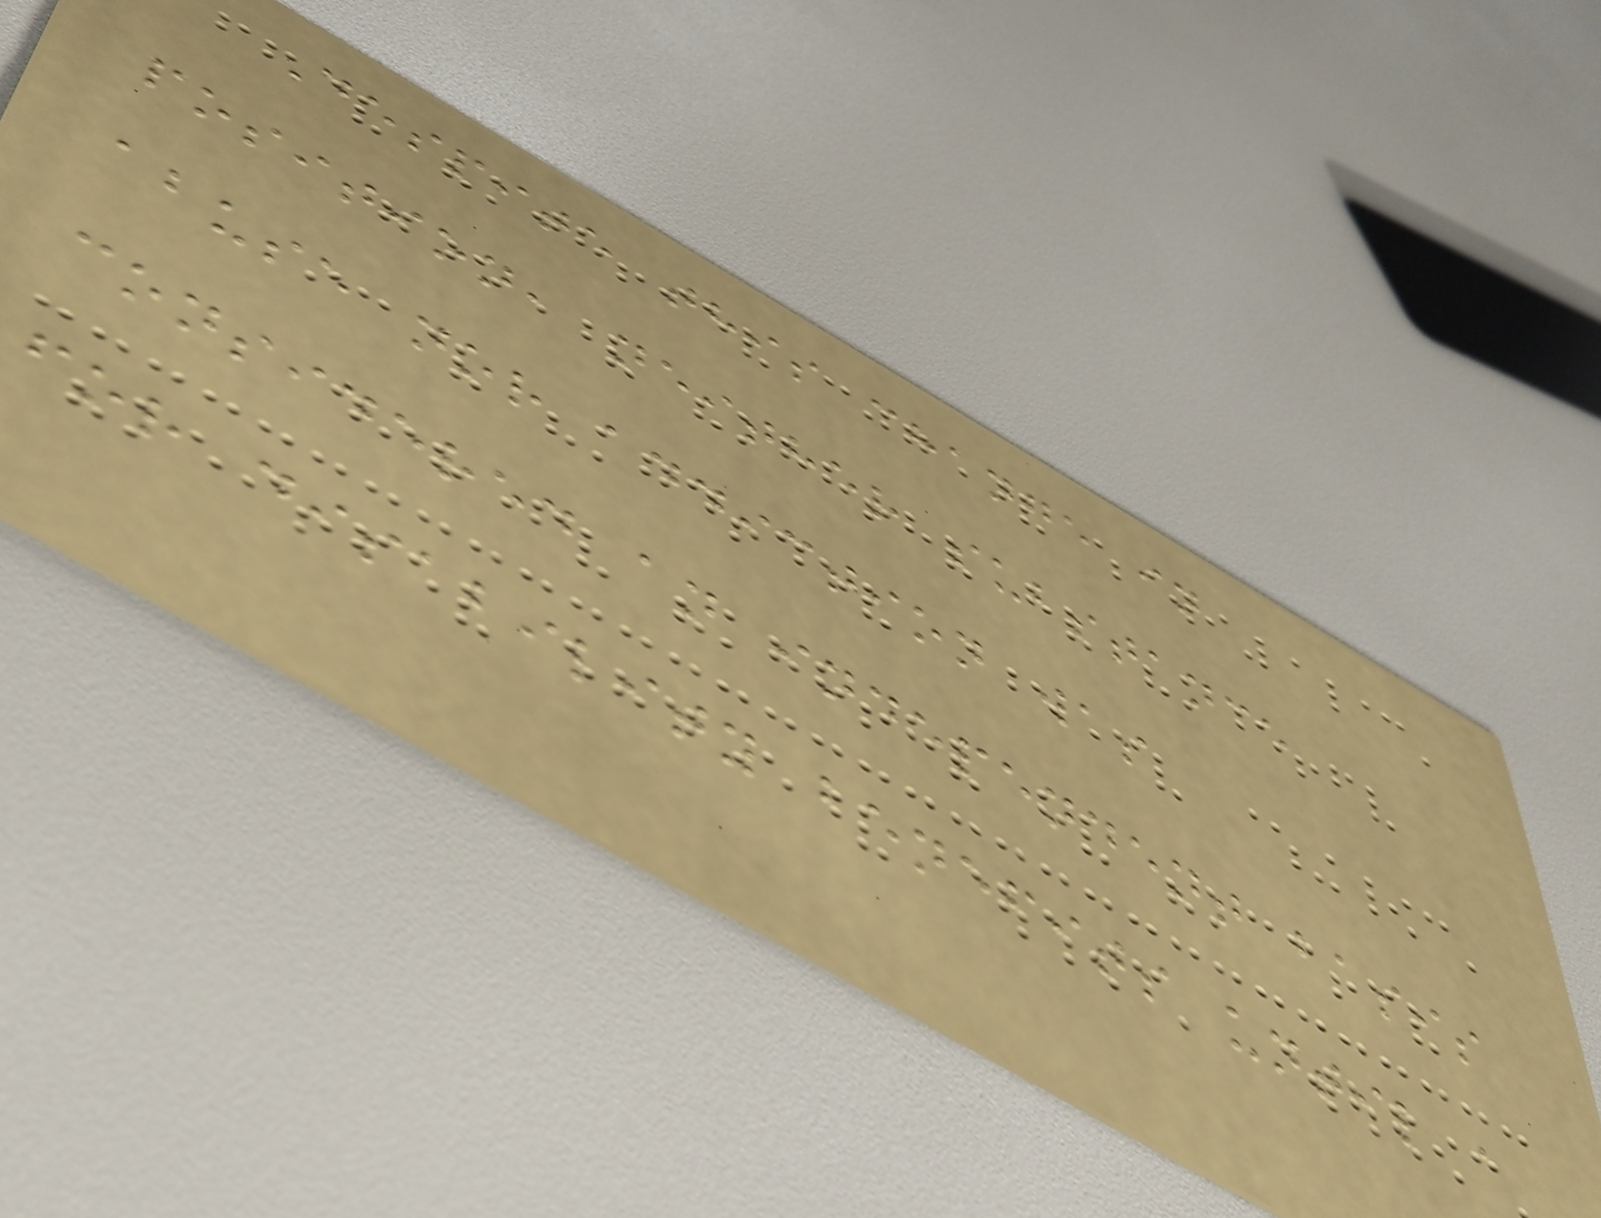Despite this change in
position, neither substance
abuse nor addiction was
considered an independent basis
for disability benefits until a
